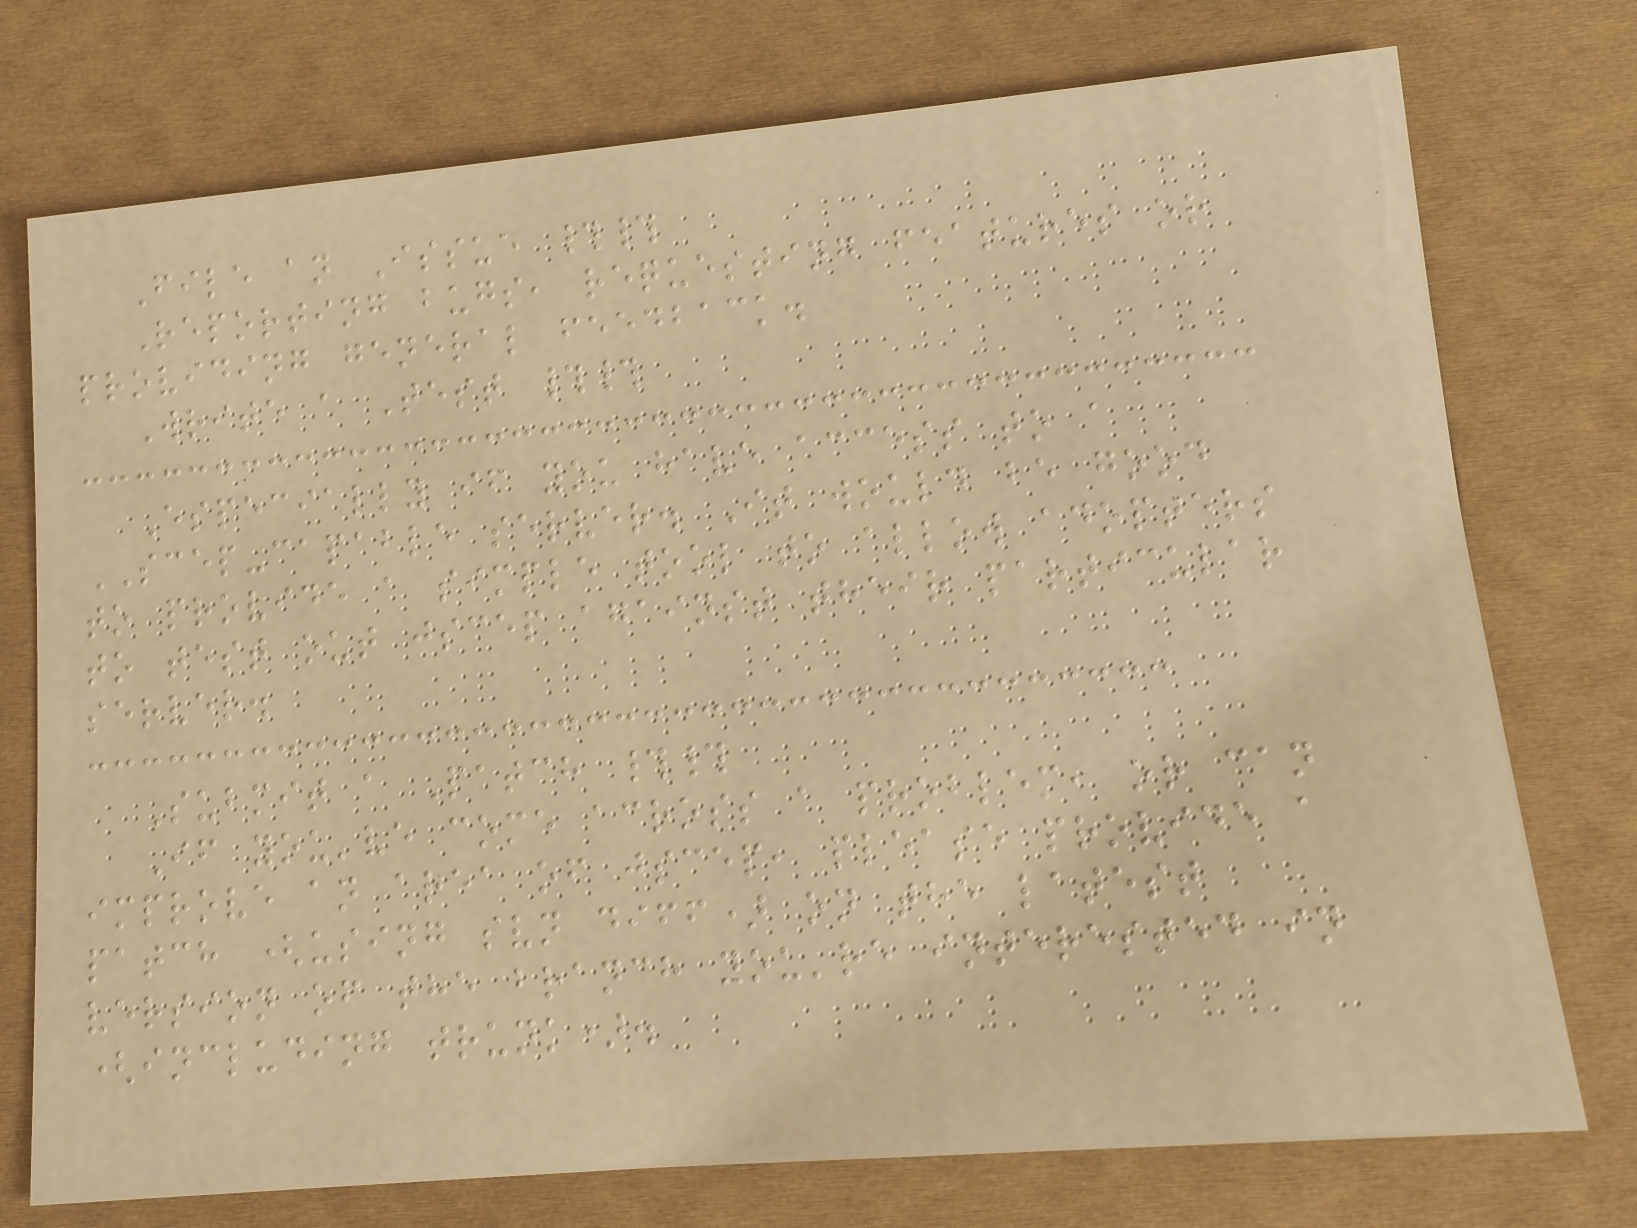File an Issue ##
Reporting bugs, requesting features or
providing general feedback.
Write a Test ##
Especially if you have access to a
SCEP-capable server. It would be good
to provide a simple tool to allow adopters
to test out jscep against their particular
server.
Submit a Patch ##
If you've come across a problem, or can
improve an area of jscep, please provide a
patch (using svn diff) on the latest
version of the branch you're interested in
(including trunk).
